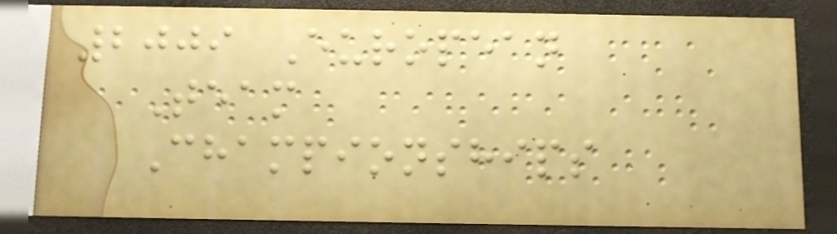2009 European
Team
Championships
